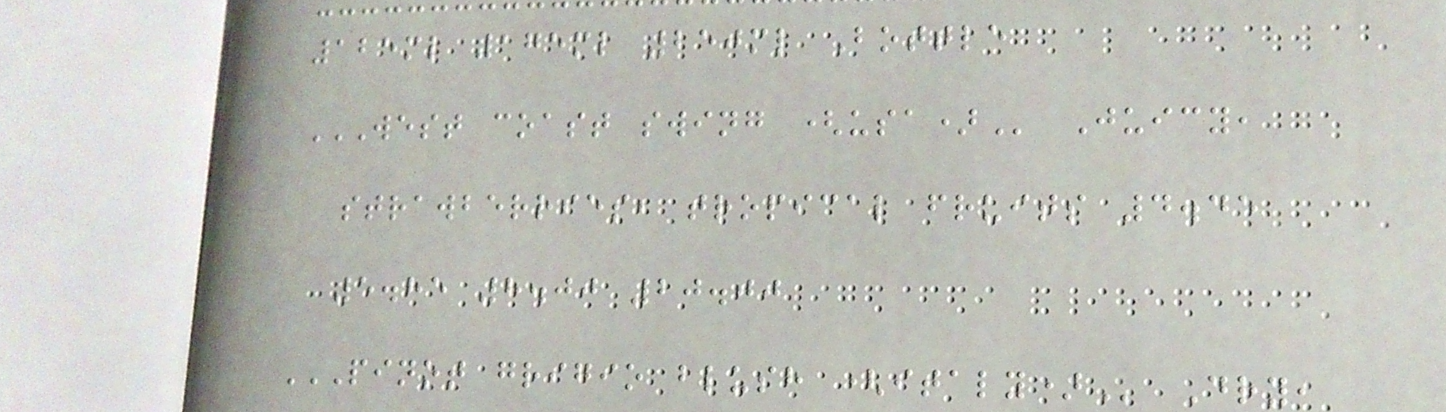125ml 175ml 250ml Bottle
WEST COAST SWING (USA) Juicy,
strawberries, tropical fruits 4.45
5.85 8.00 20.00
PINOT GRIGIO BLUSH (ITALY) Dry,
